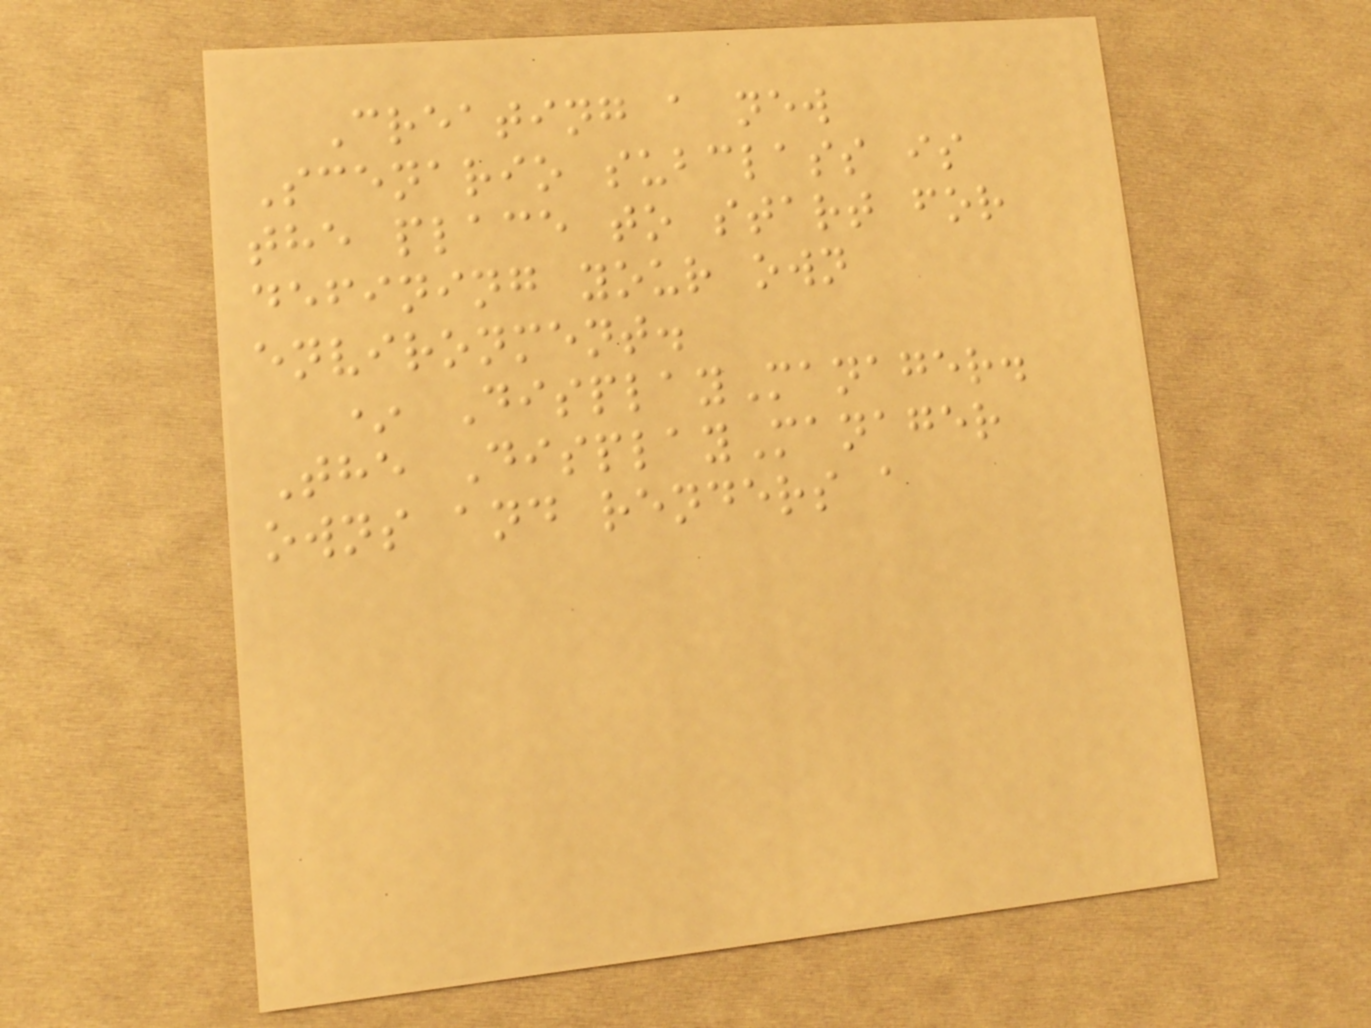Creating a new
Scenario subclass is
the place to start for
defining your own
environment.
* DisplayManager.
The DisplayManager
owns and renders a
